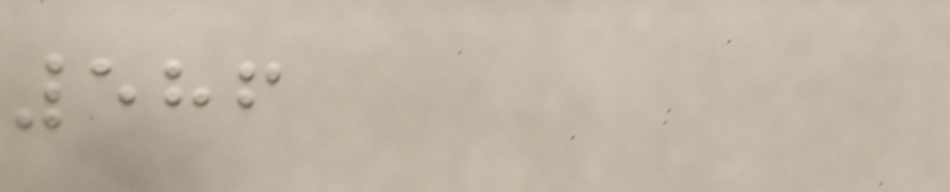586
